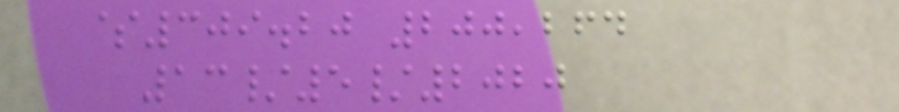$309.20 200,264
13/5/2020
